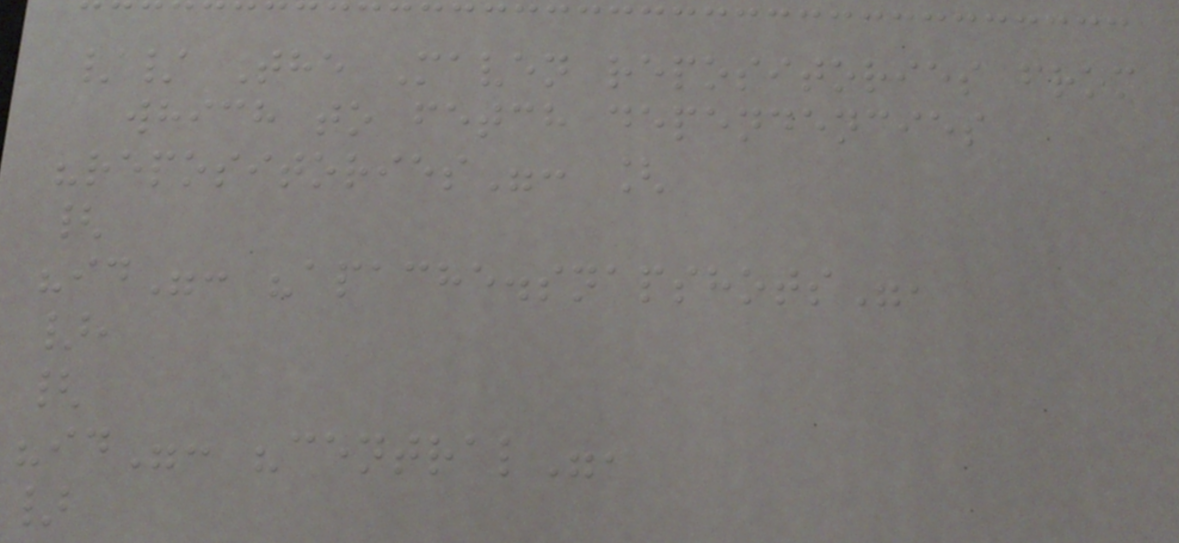// The Maven repositories from
which to fetch dependencies
"repositories": [
{
"id": "apache.snapshots",
},
{
"id": "central",
}
